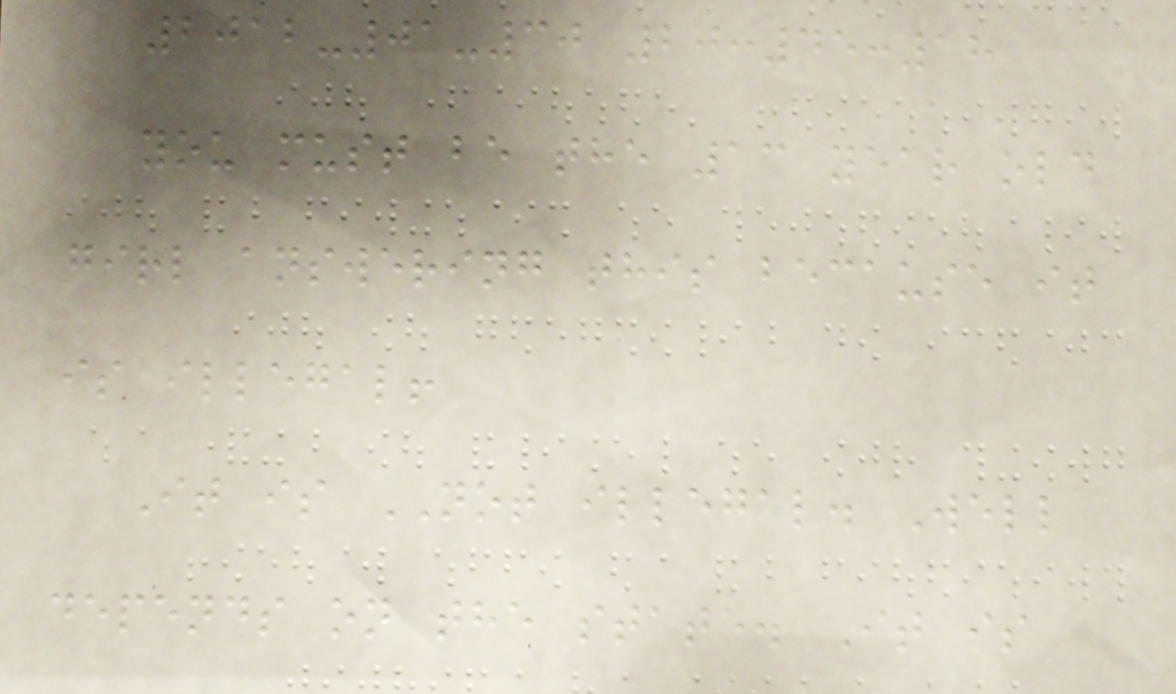2012-01-30 20:45:18
you must be the 13 year old
girl answering this because it
is illegal!
It is NOT illegal. Well
depends on the state. It is
